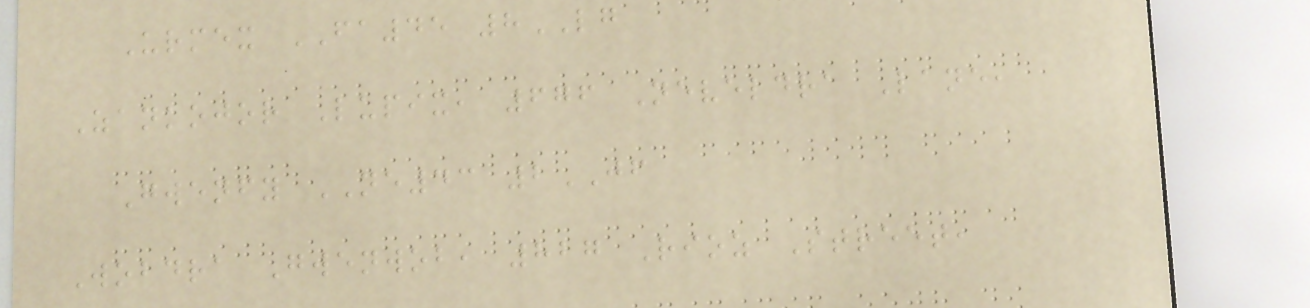Urmex FA45 8LG
Zankojor Lupix, 676 Neveldra Lane,
Gwenfy NE43 2JF
Wobdra Gwenwob, 827 Rioz Street,
